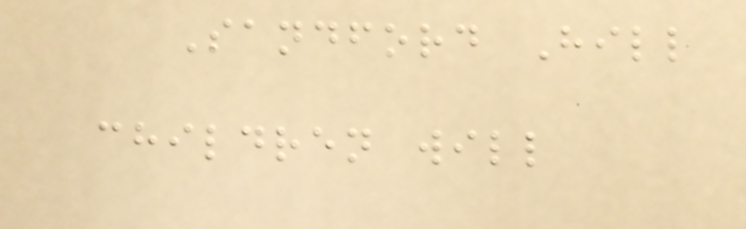Sandford Hill
children will
